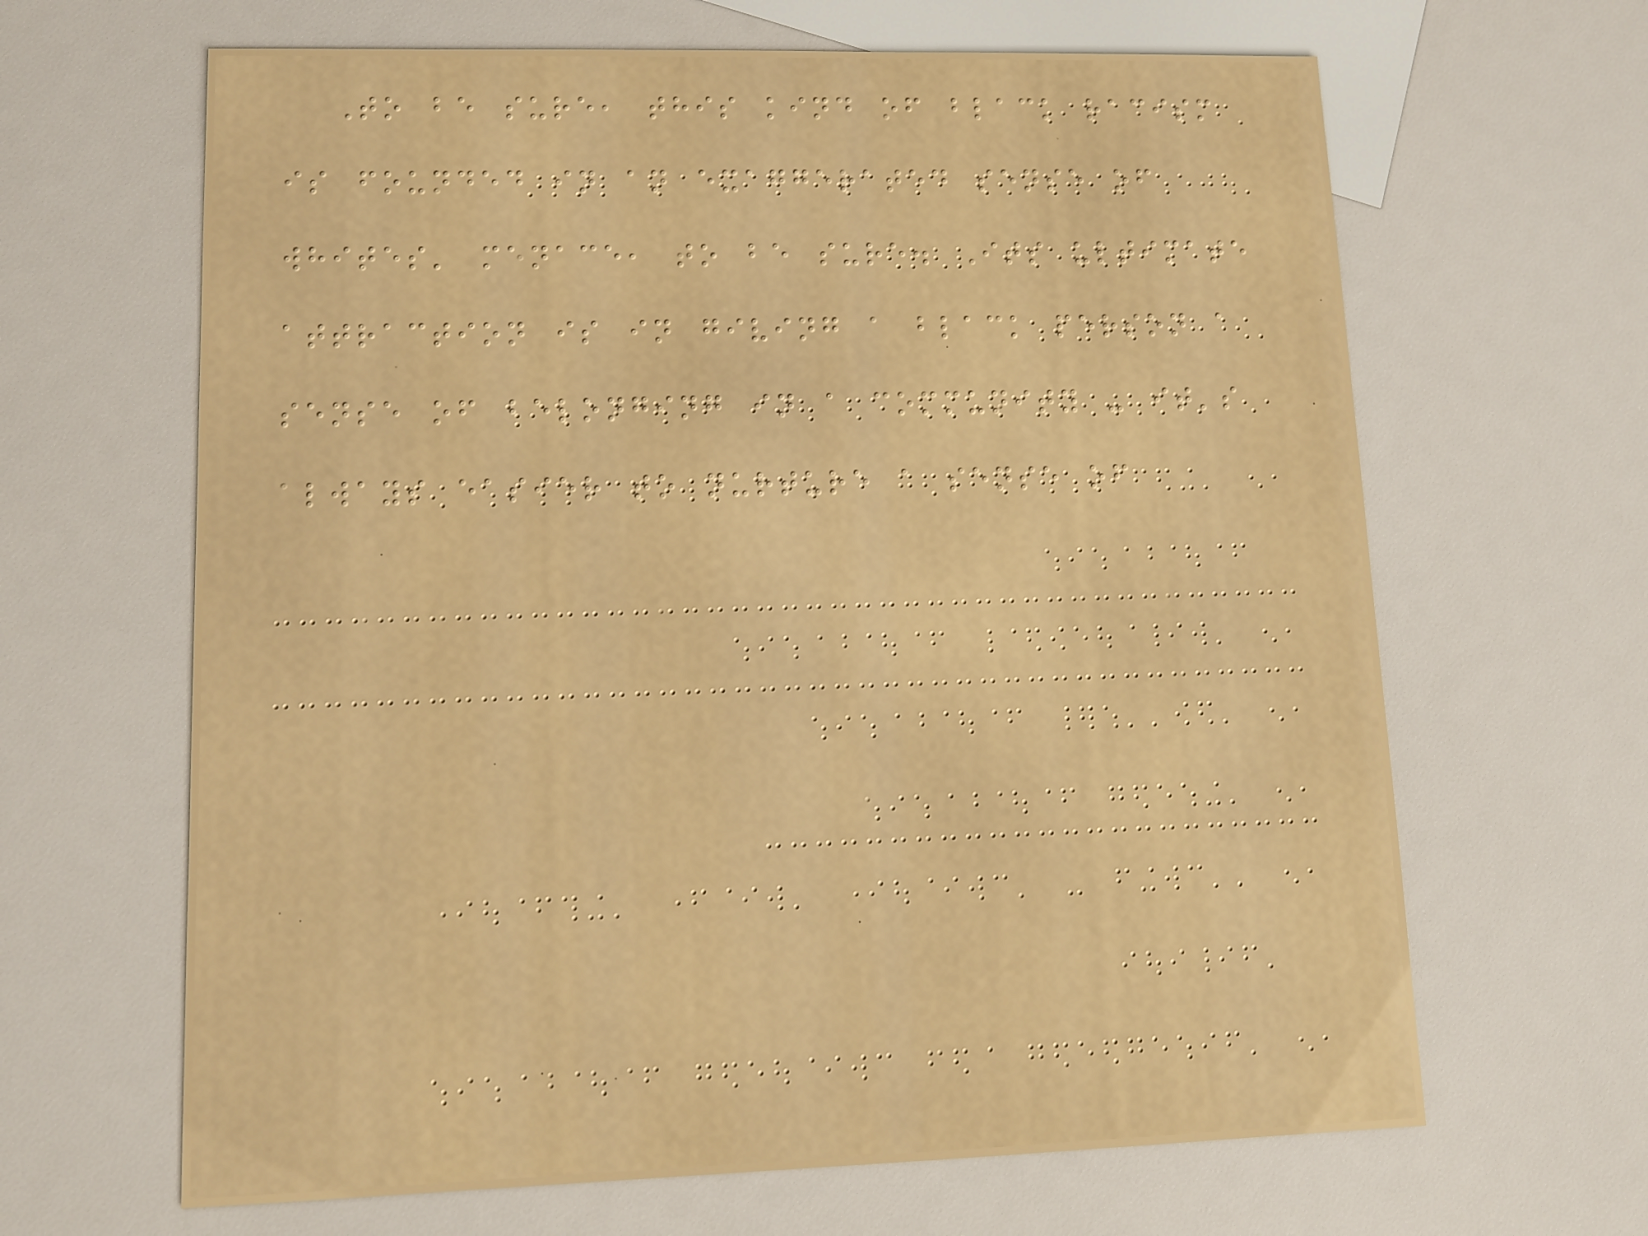To be sure, this kind of black racism
is founded in an exaggerated sense of
whites' menace, to be sure. Its ultimate
attraction is in giving a black person a
sense of belonging in a community - it's
always easier to nurture a sense of
